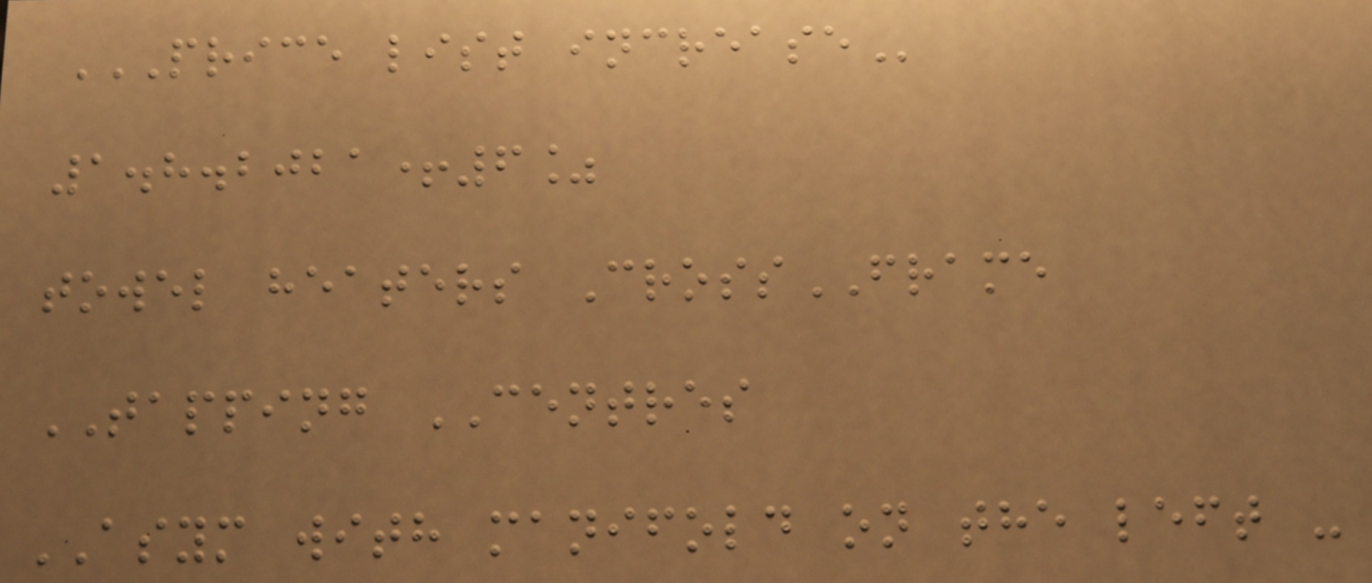PRICE LIST INCREASE
1.8.2021+6%
towel heaters CrossFRAME
TAPPING CENTRES
ASYM with manifold on the left -
